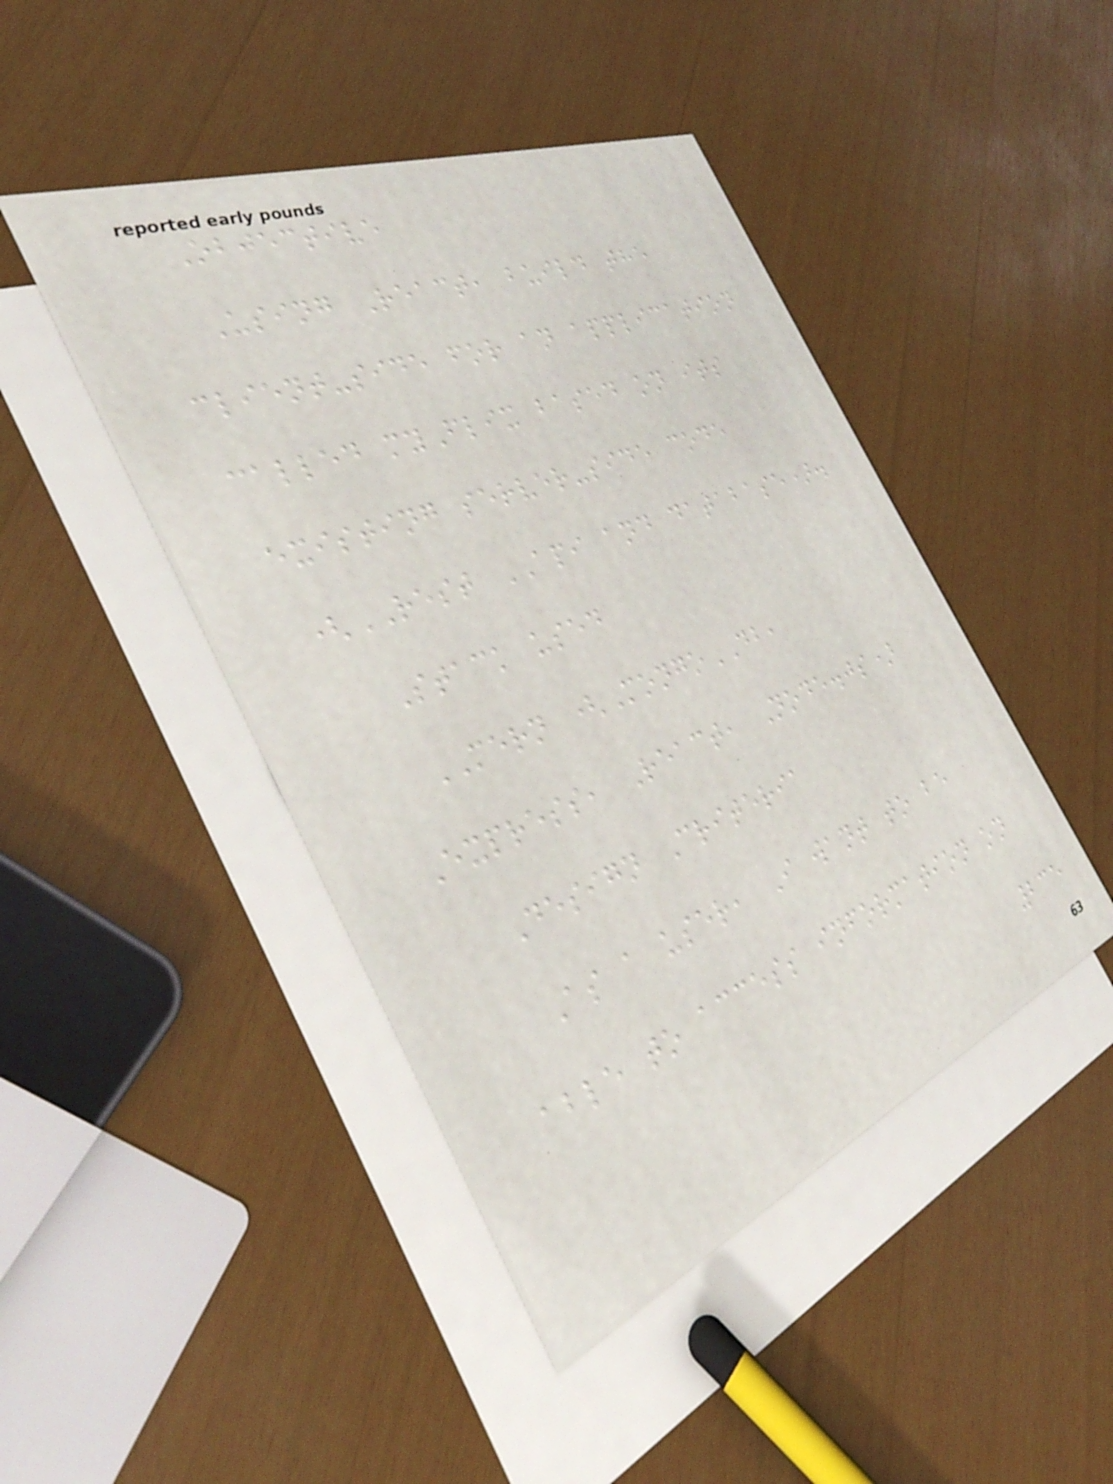Objective
Using React, build the
client-side for an application
called myFlix based on its
existing server-side code
(REST API and database).
Stack used
MERN (MongoDB,
Express, React, Node.js)
Design Criteria
As a user, I want to be
able to access information on
235
